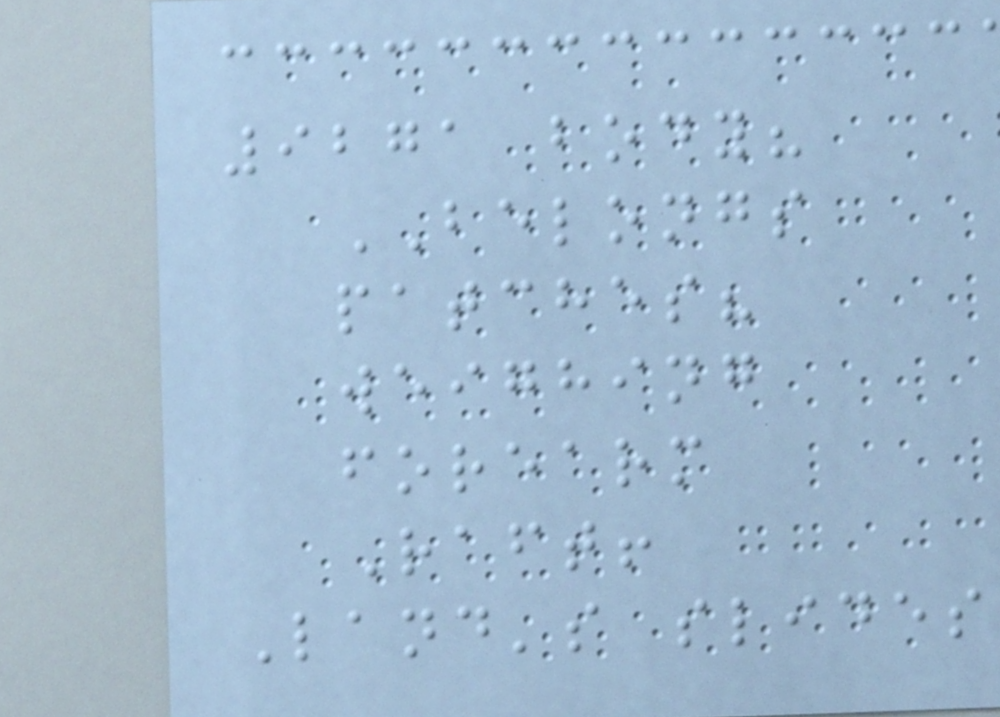9271 body?
BELONGS
patches?
weighing
forearm
Raft!
Land's slides
